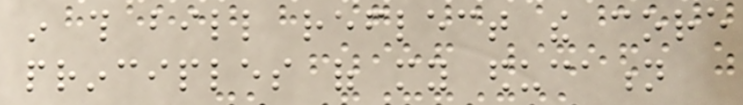in this bill reflect the core
principles of my education
